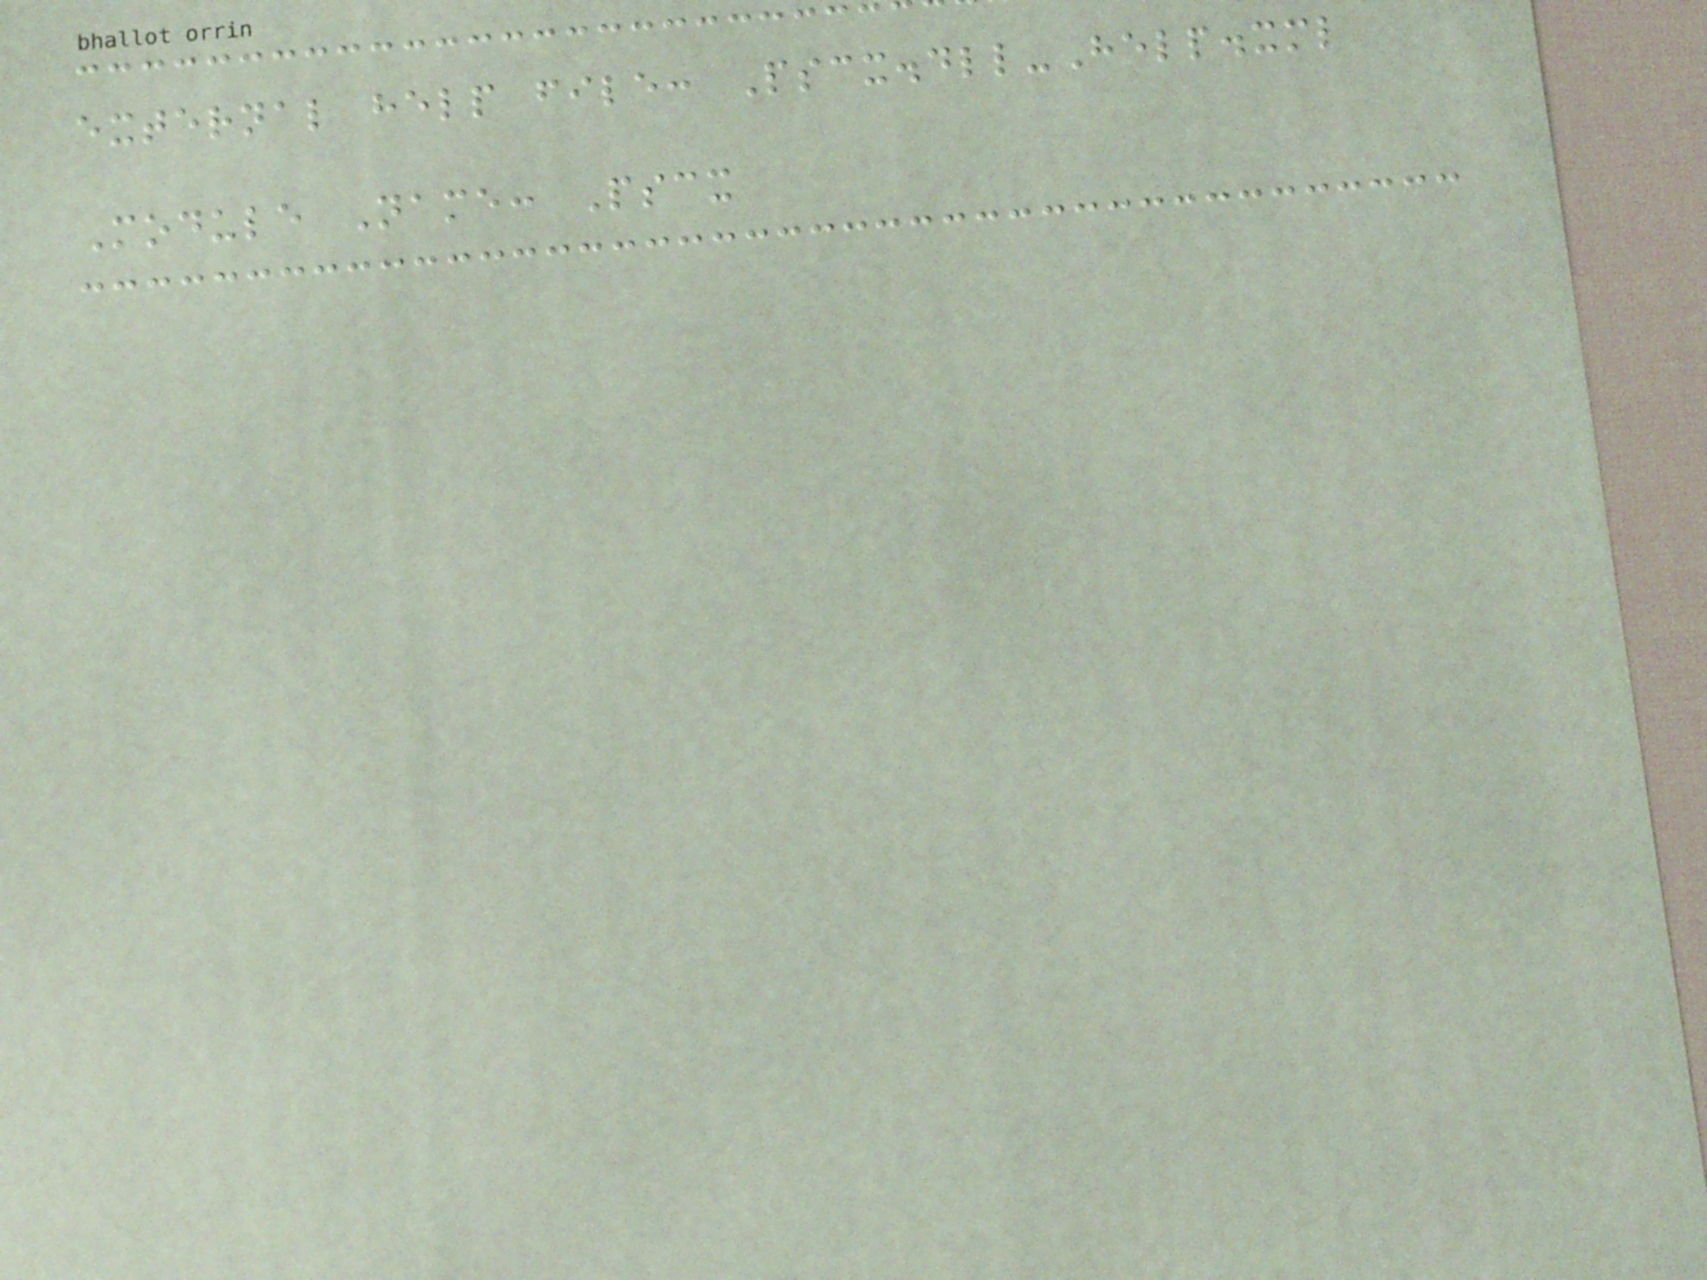external help file: Pscx.dll-Help.xml
Module Name: Pscx
